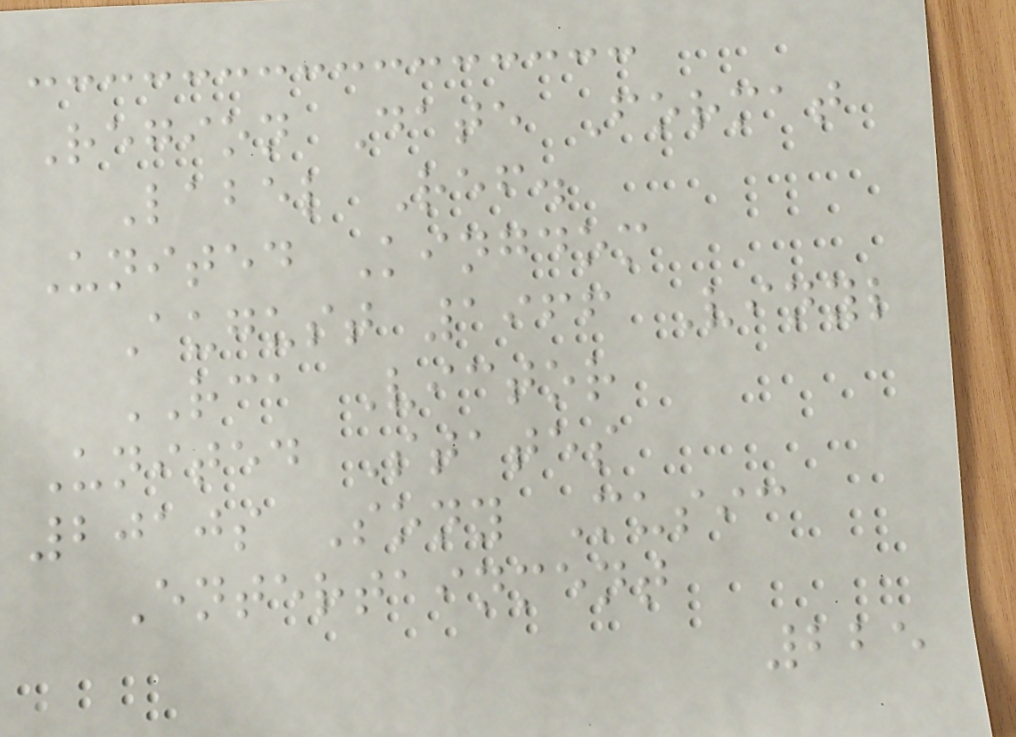Region Date Format
Label Ref.
United Kingdom
August 1966 Vinyl
RCA Victor
United States
2010s Sony Music
Entertainment
225
